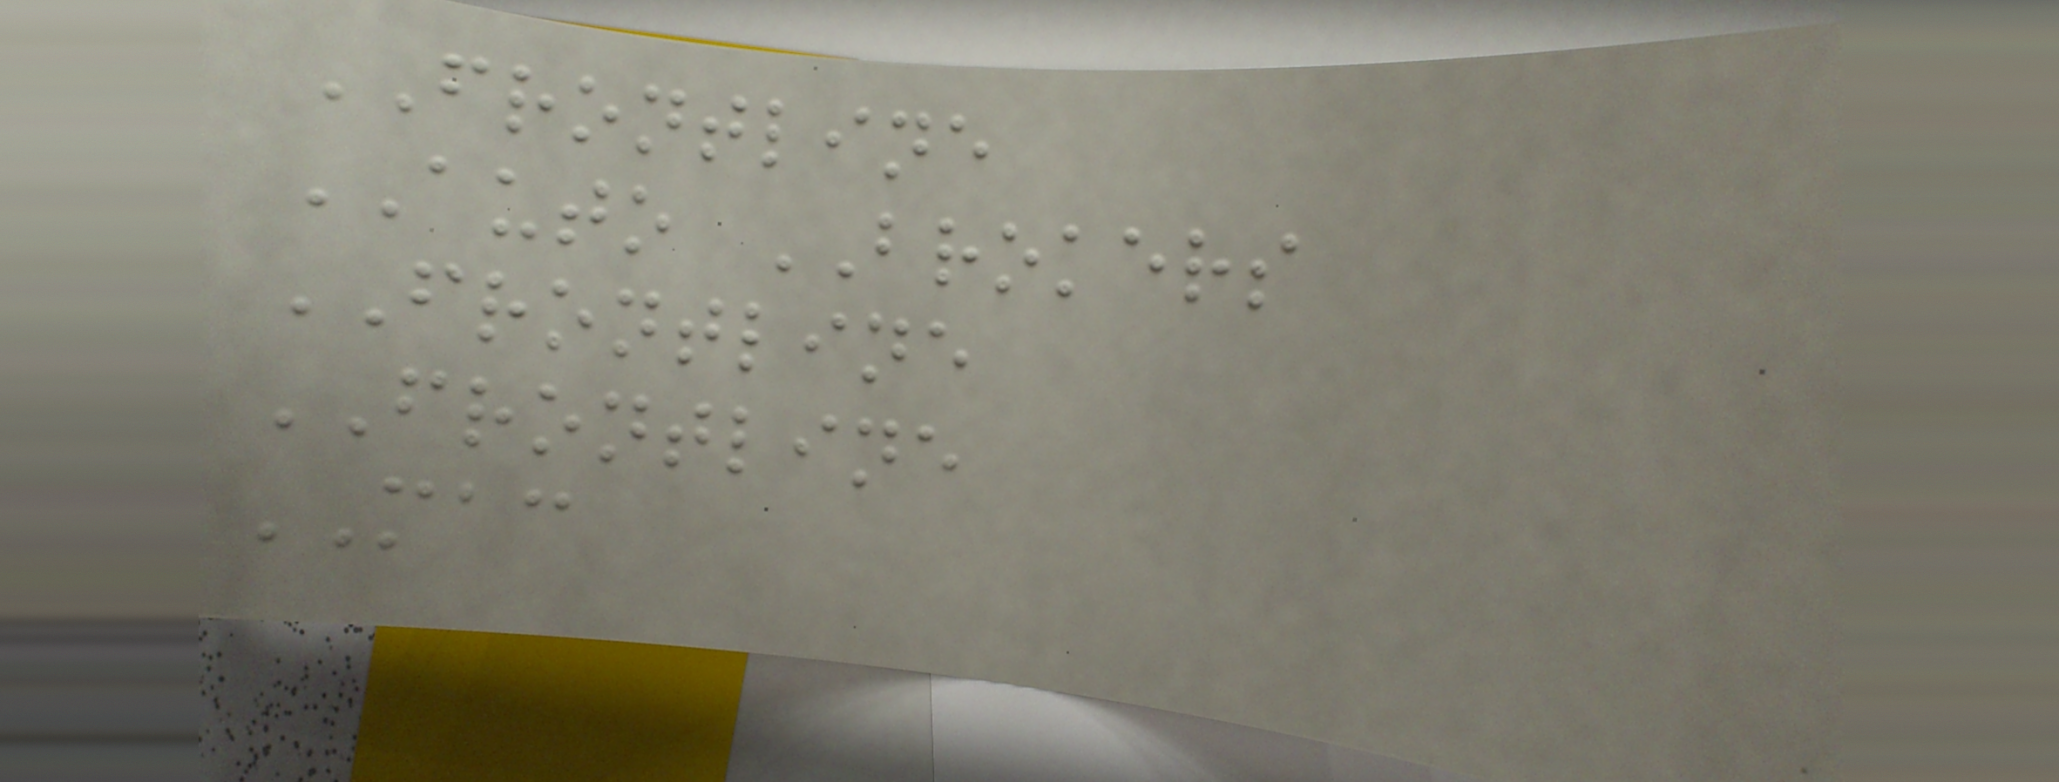FRONTLINE
AUTO BROKERS
FRONTLINE
FRONTLINE
MAC
